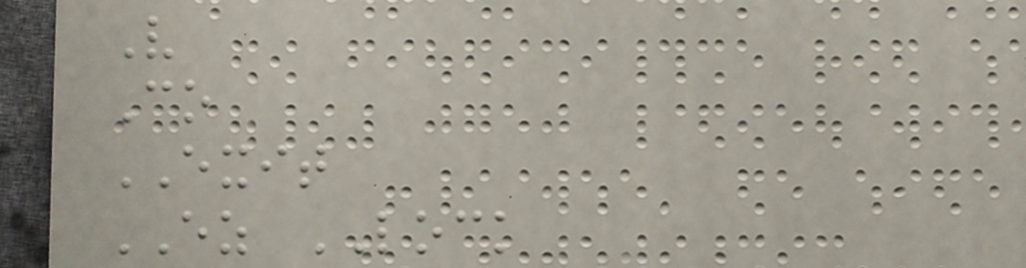V
Co
EXIT
EZ LOCK
